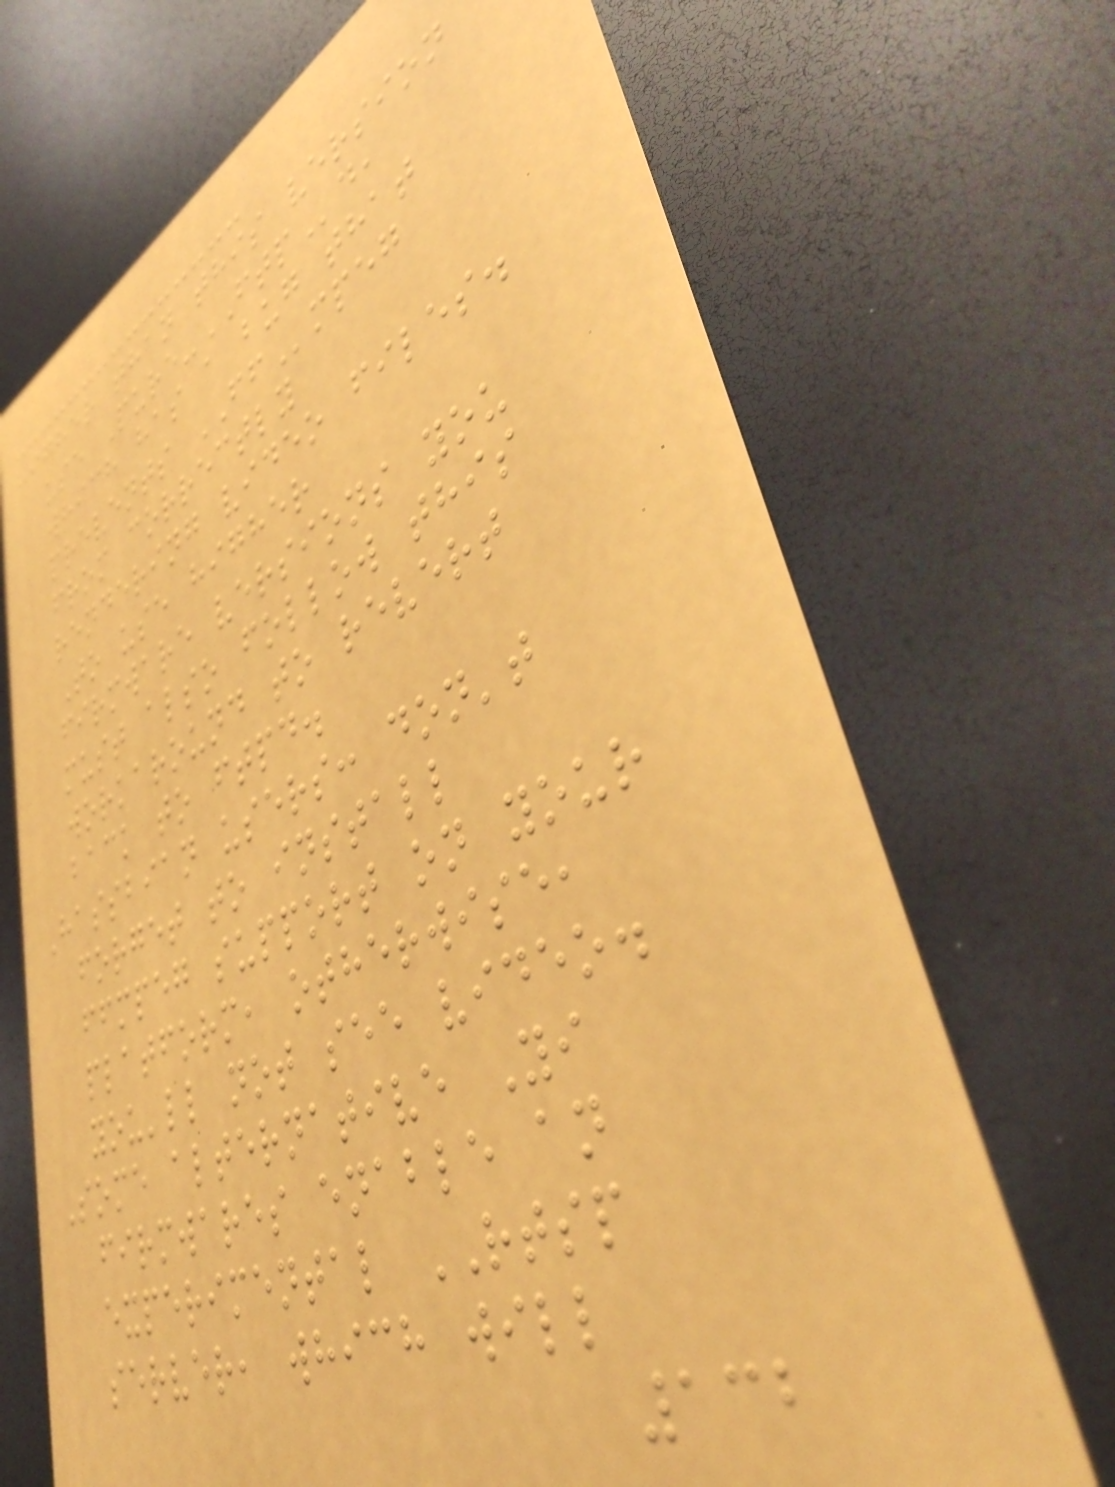higher than this version
use Pure-FTPd,
which has a bug that
prevents FFmpeg
from correctly
rendering video files.
To use higher
firmware versions you
must also follow this
workaround to revert
back to ftpd.
Hassbian users: don't
forget to install
ffmpeg support on your
platform, otherwise,
you'll not see video.
Some alternative Yi
firmwares enable an
experimental RTSP
server, which will
132
